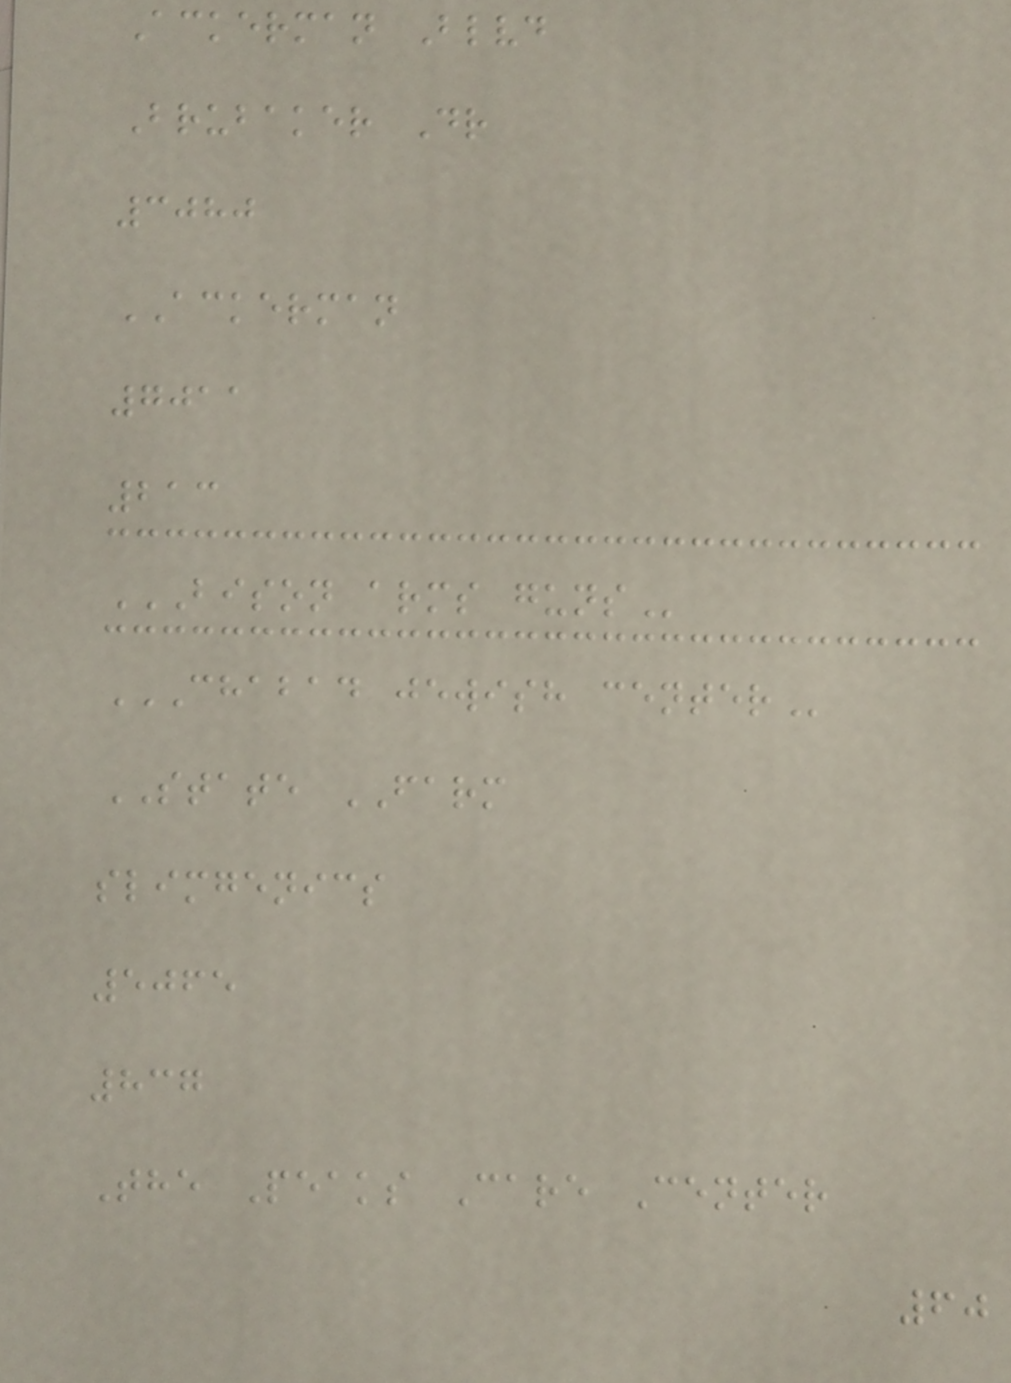Ackerman Blvd
Brubaker Dr
3080
ACKERMAN
7011
213
BISON ARMS GUNS
CHABAD JEWISH CENTER
STATE FARM
slimgenics
5065
837
The Peaks Care Center
60
